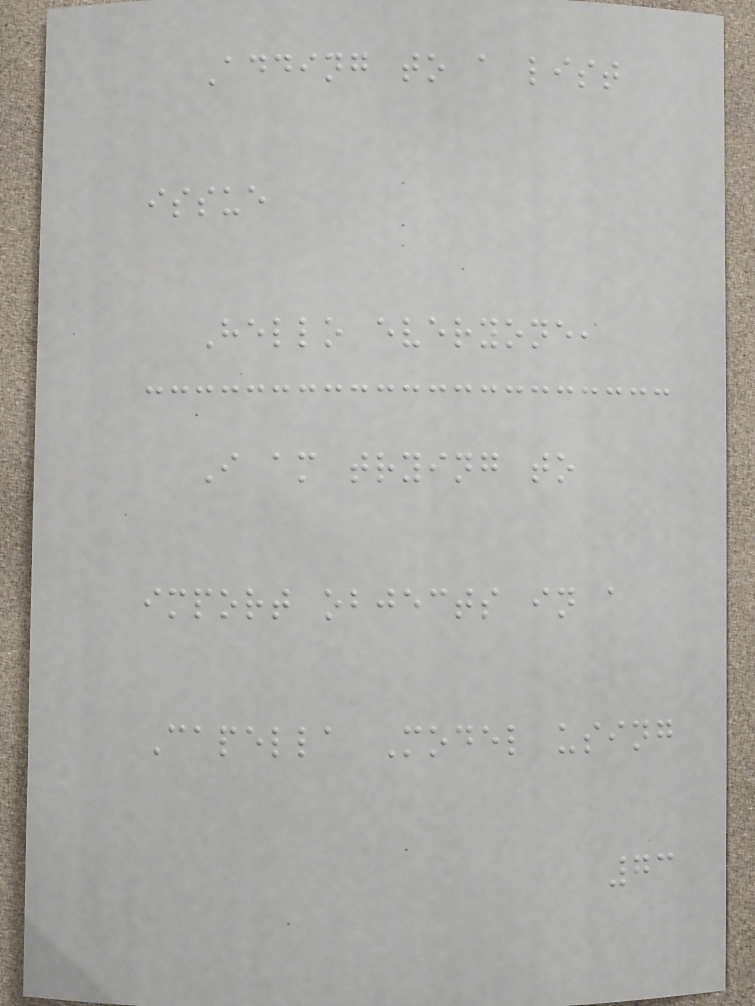Adding to a list
issue
Hello everyone,
I am trying to
import objects in a
Capella Model using
73
